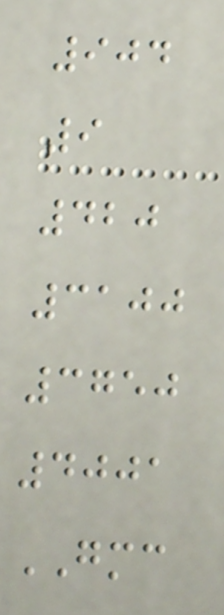904
9
420
3100
3750
4001
GMC
